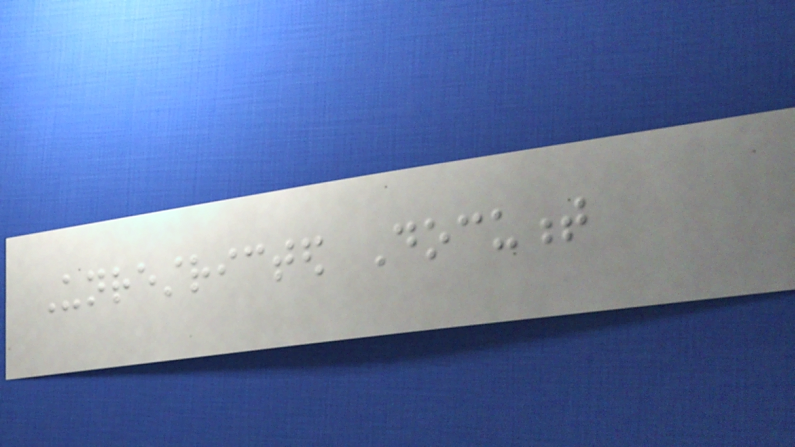Unrestricted Document
